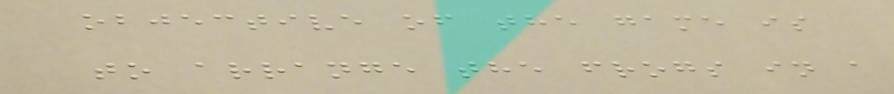objective of the game is
to arrange the frogs in a
